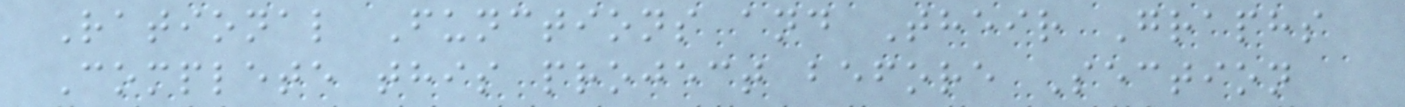Rational Functions and Their Graphs
Complete this project before Section
